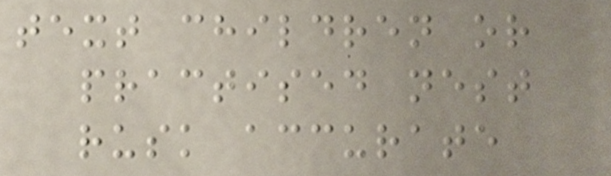text children or
practised nest
rusk accurate
